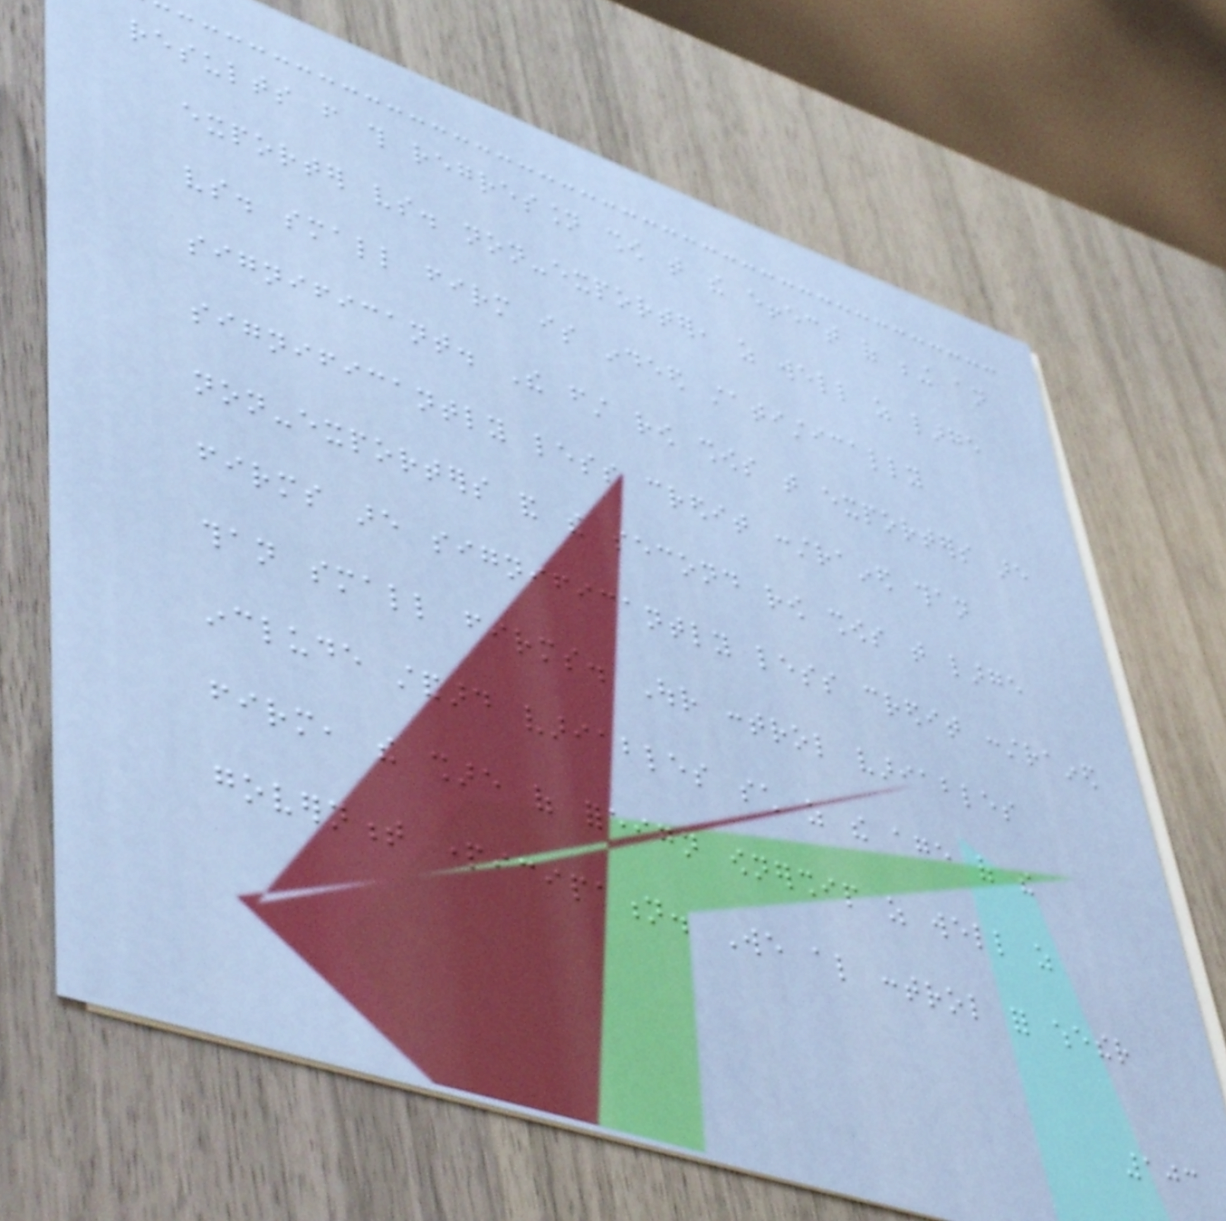results from this regression show that the effect of being an
exporter vs. non-exporter, as well as large
vs. small firm is indeed statistically
significant. The first row shows that exporters are
significantly less credit constrained than
non-exporters and the second row shows that large
firms are significantly less credit constrained
than small firms. Our control variables
include standard variables such as the age of the
firm, the share of foreign ownership as well as
government participation. We also control for whether
103
